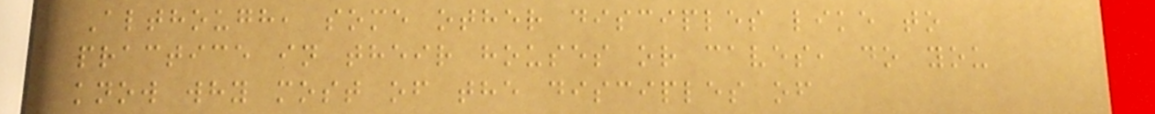Although, some other disciples like to
practice in their houses or caves, do you
know why most of the disciples of
